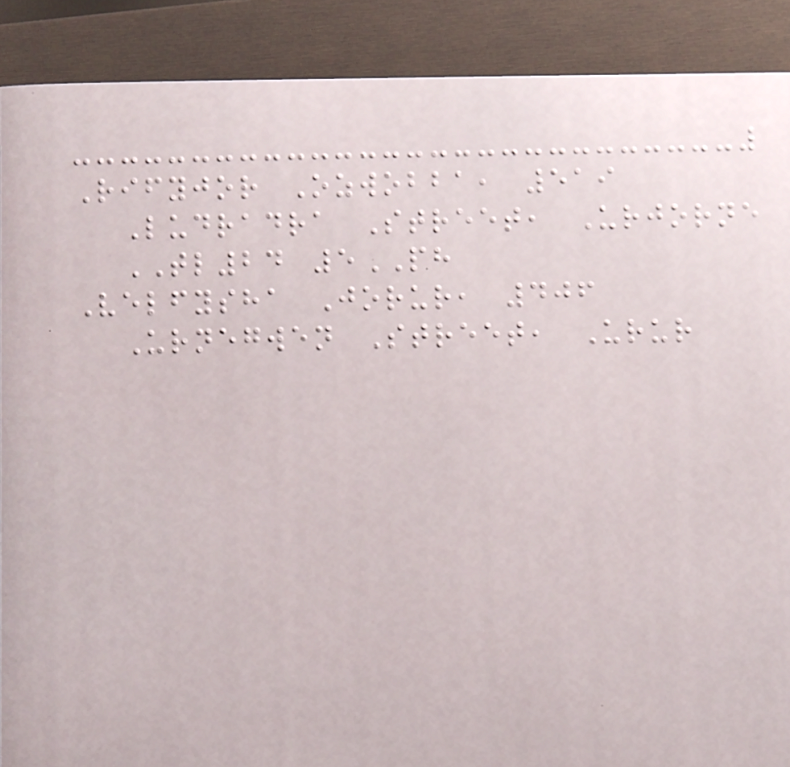Rifyjor Ozwobba, 519
Ludradra Street, Urjorne
TL24 5PH
Velfysha Jorur, 406
Urnegwen Street, Urur
